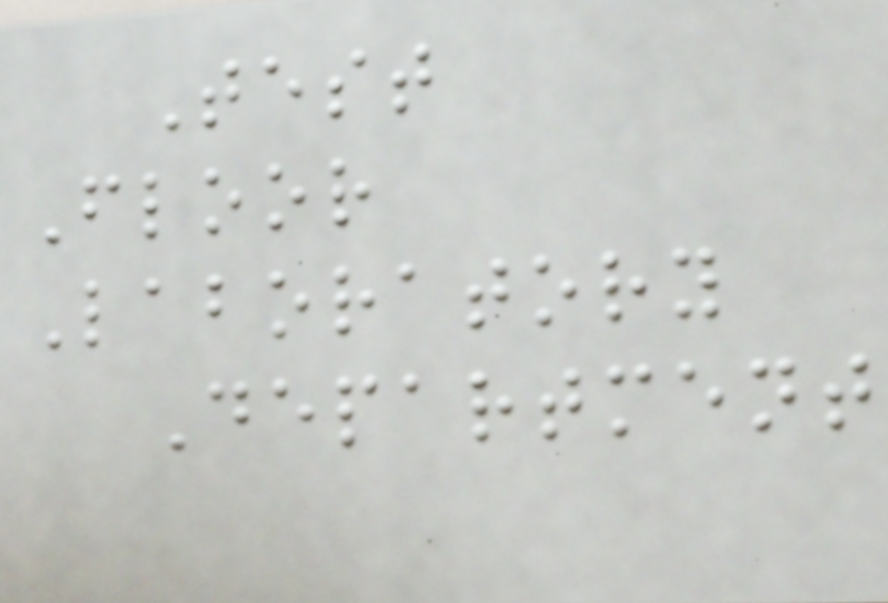Test
Floor
Laboratory
Department
